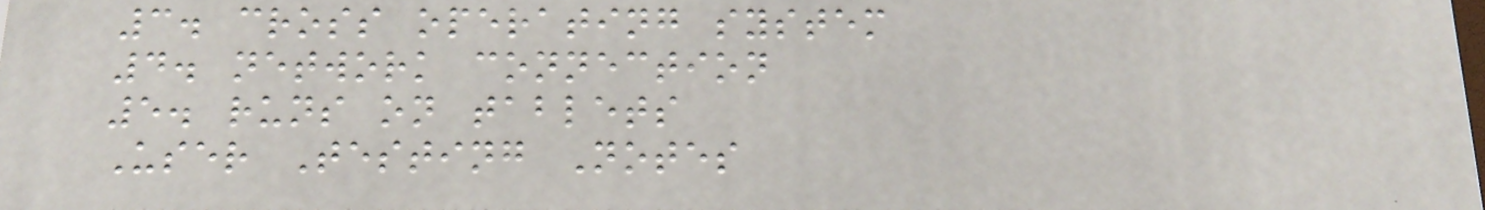3. cross operating system
4. network connection
5. runs on tablets
User Testing Notes
